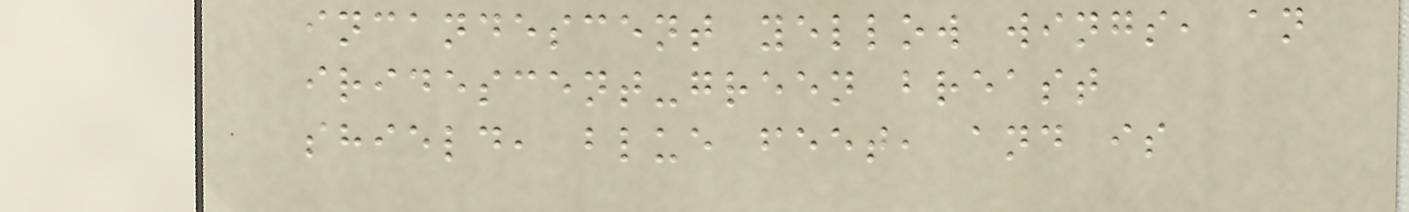incandescent yellow wings, an
iridescent-green breast
shield, blue feet, and is
